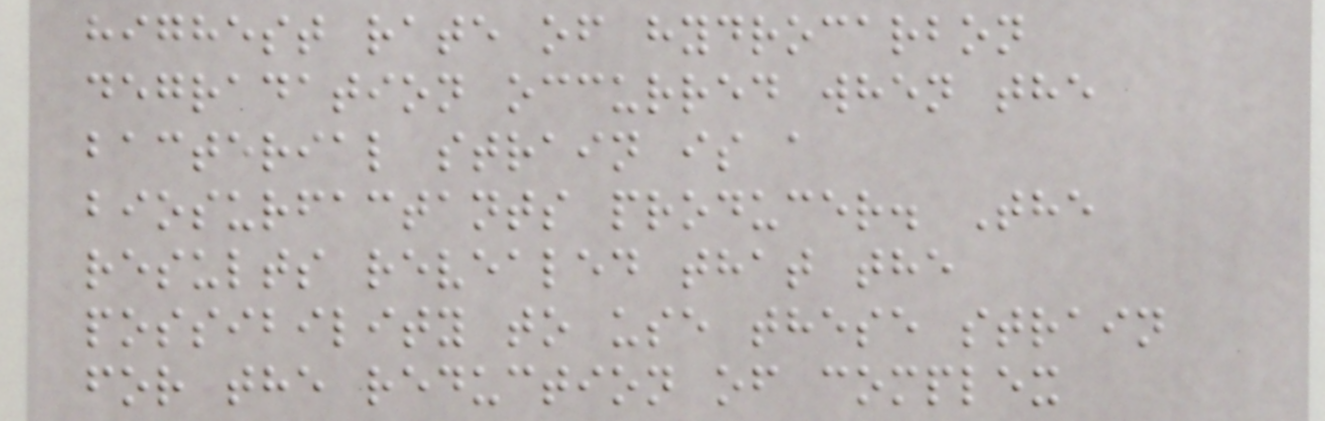highest rate of hydrocarbon
degradation occurred when the
bacterial strain is a
biosurfactants producer. The
results revealed that the
possibility to use these strain
for the reduction of complex
